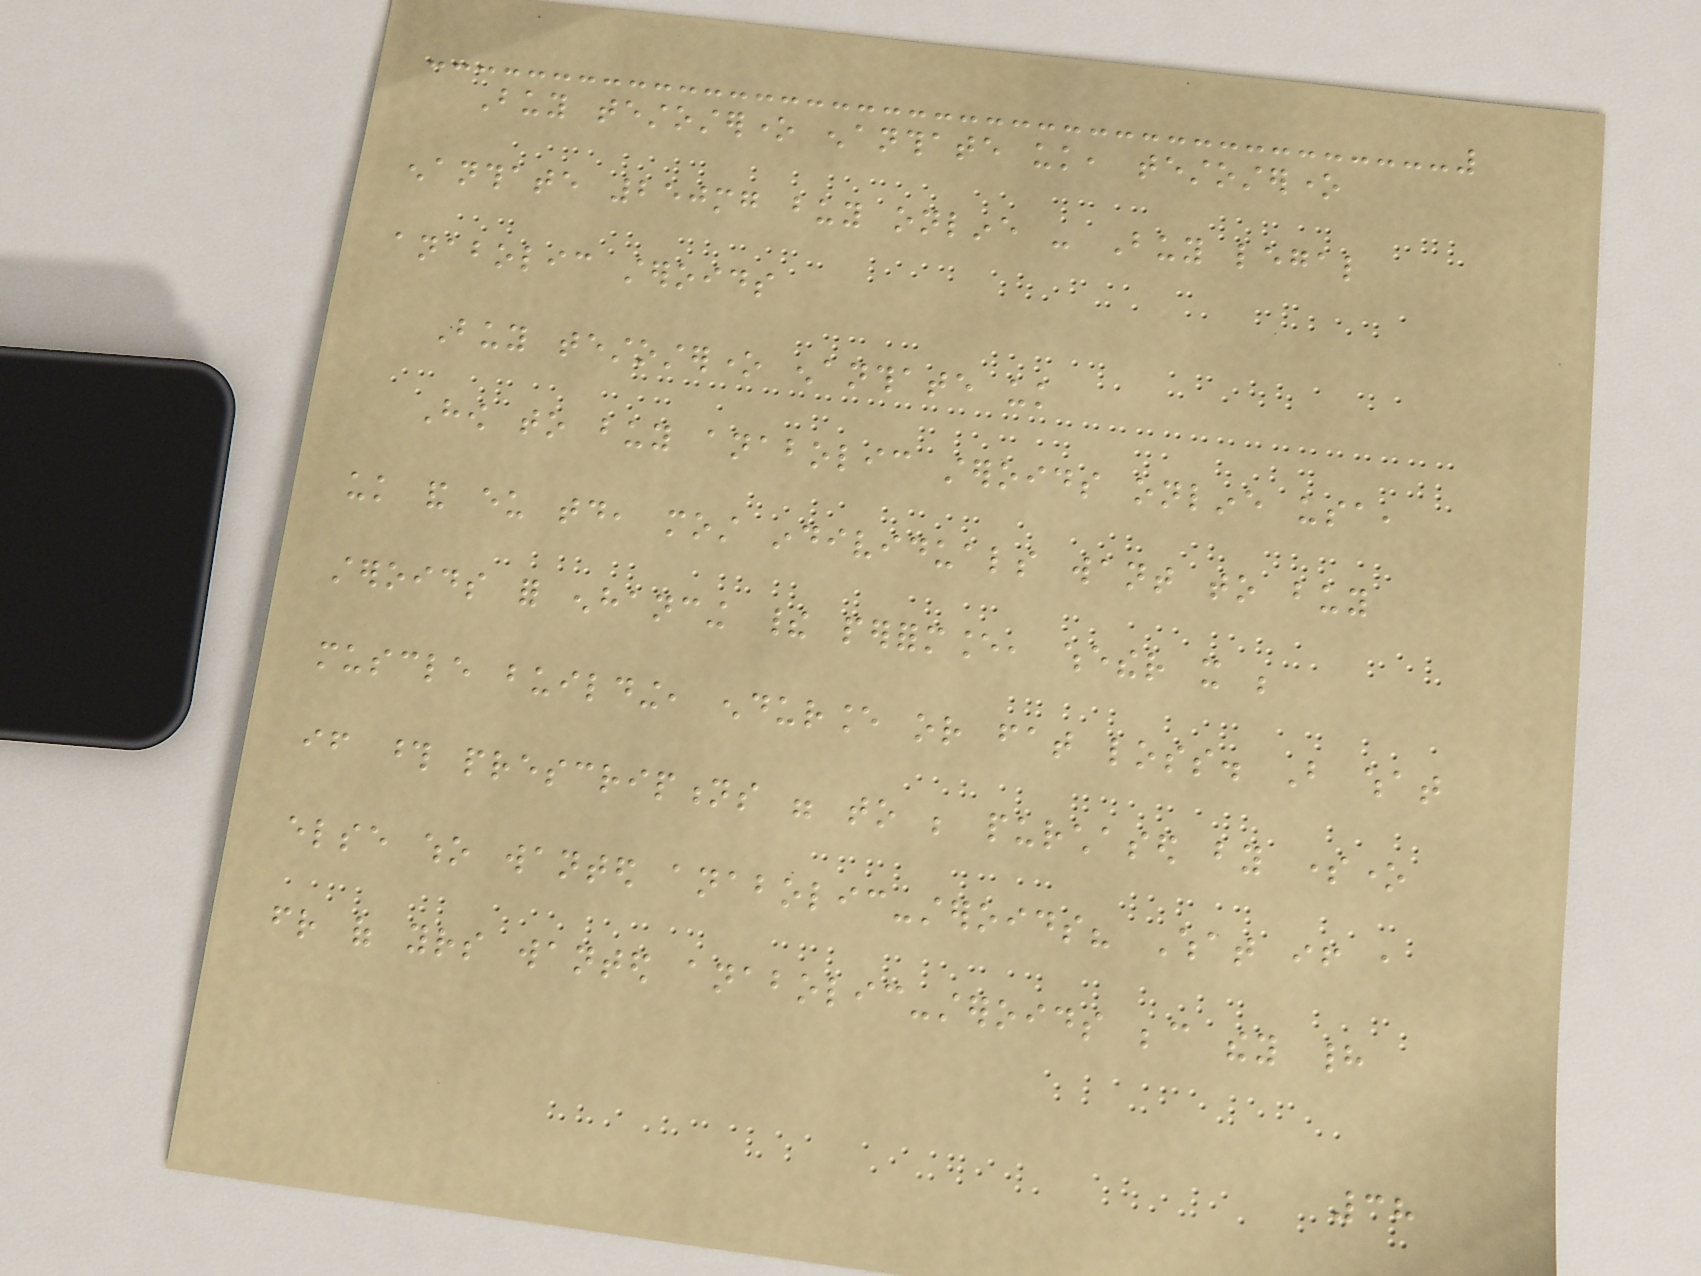Buy testosterone enanthate uk, testosterone
enanthate 250mg buy online - Buy legal
anabolic steroids
Buy testosterone enanthate uk
How to buy anabolic steroids online usa,
uk and eu today, most individuals want to buy
steroids for enhancing their performance, whether it be
muscle building, endurance or fat loss. But what
if those prescriptions were to be purchased by someone
else who wanted anabolic-steroids? What if a
friend of yours wanted anabolic-steroids because they had
38
